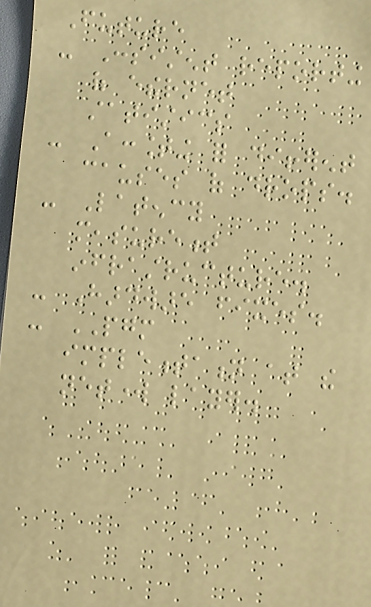Future
- Consistent reporting
of ethernet
statistics
- Accounting for different
causes of drops.
- Latency
measurement
infrastructure.
- Hardware fixes.
- PGM
implementation at the
network layer.
